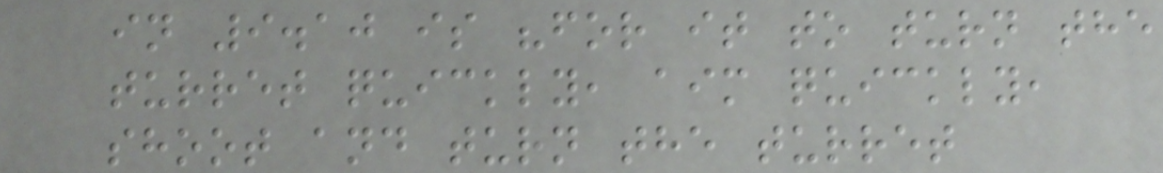in 9.10 is "for it to turn the
turret quickly, aim quickly,
shoot and turn the turret
